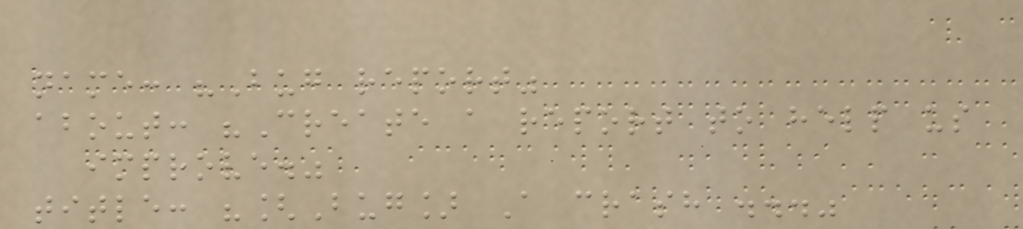name: "Bug report"
about: "Create a report to help us
improve."
title: "[Bug] A crash ..."
